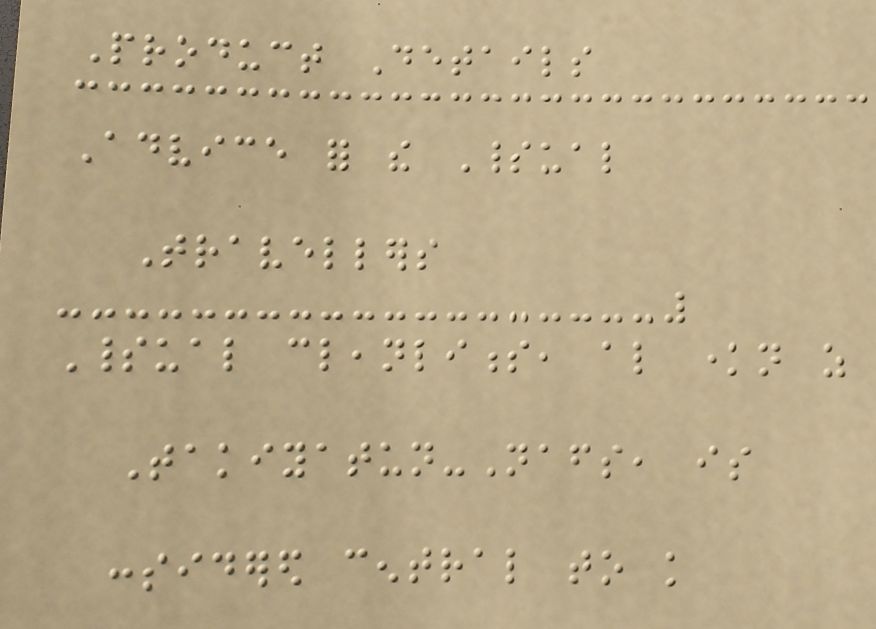Product Details
Advice for the Spiritual
Travellers
Spiritual cleanliness, also known as
Takiyatun-Nafs, is
considered central to knowledge
